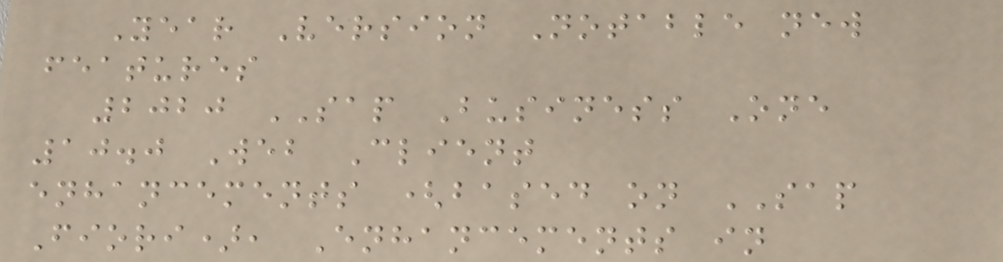Year Version Notable new
features
2020 SAP Business One
10.0 Web Client
enhancements (based on SAP
Fiori), Enhancements in
